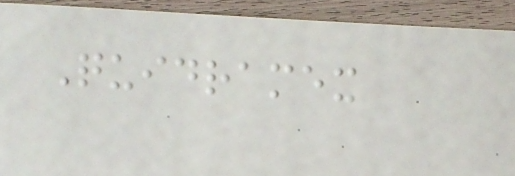Quidramex
